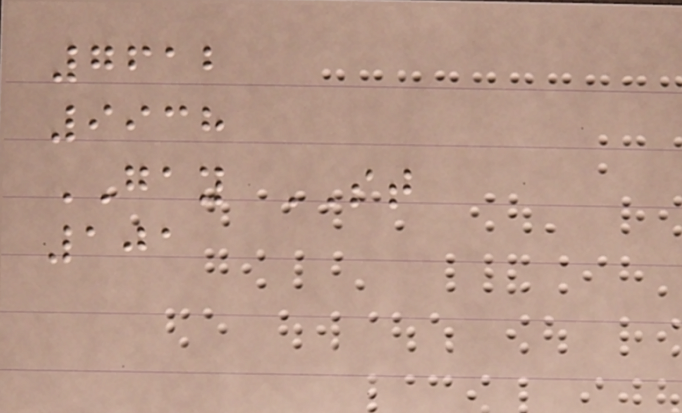7612
9938
GAY ST
101
